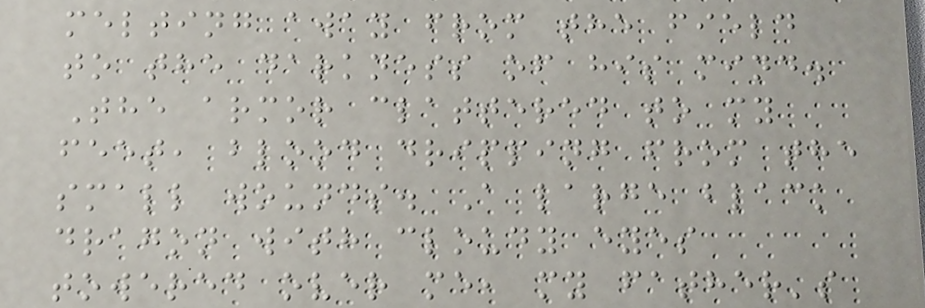melting away from the field
to the darkness of his mind.
The armor clattered to my
feet, blood dripping from the
small wounds. A large black
dragon with cloudy eyes
towered over me, my father's
